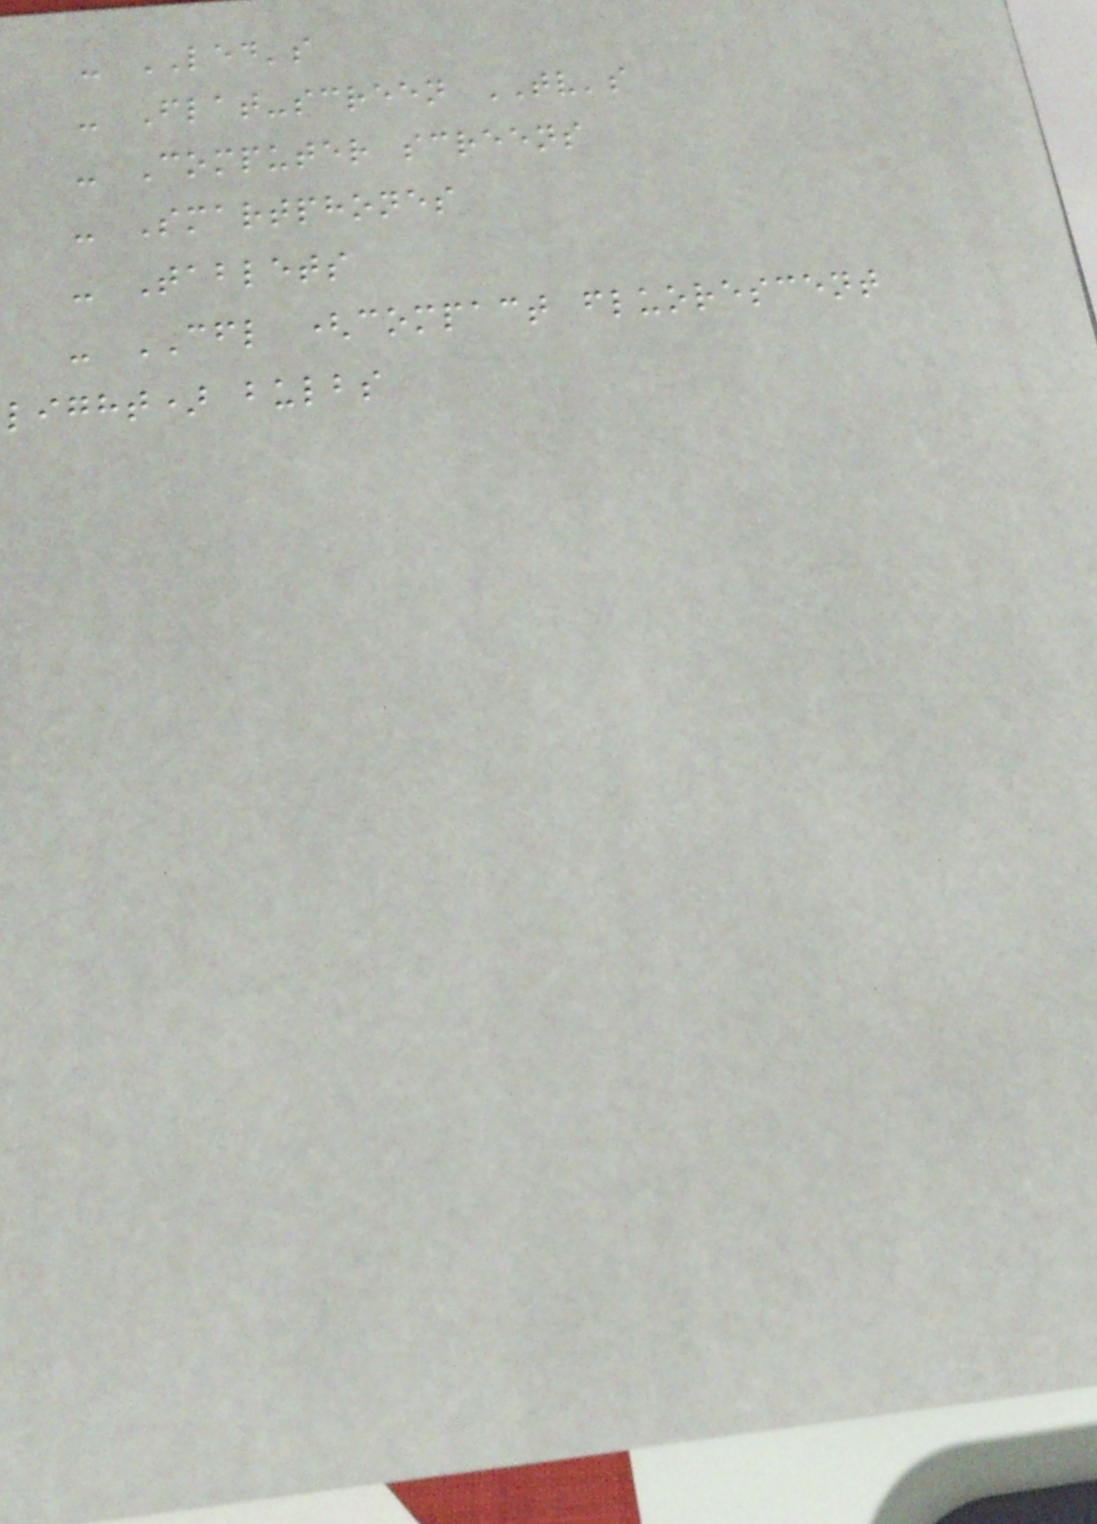- LED's
- Flat-screen TV's
- Computer screens
- Smartphones
- Tablets
- CFL (compact fluorescent
light) bulbs
